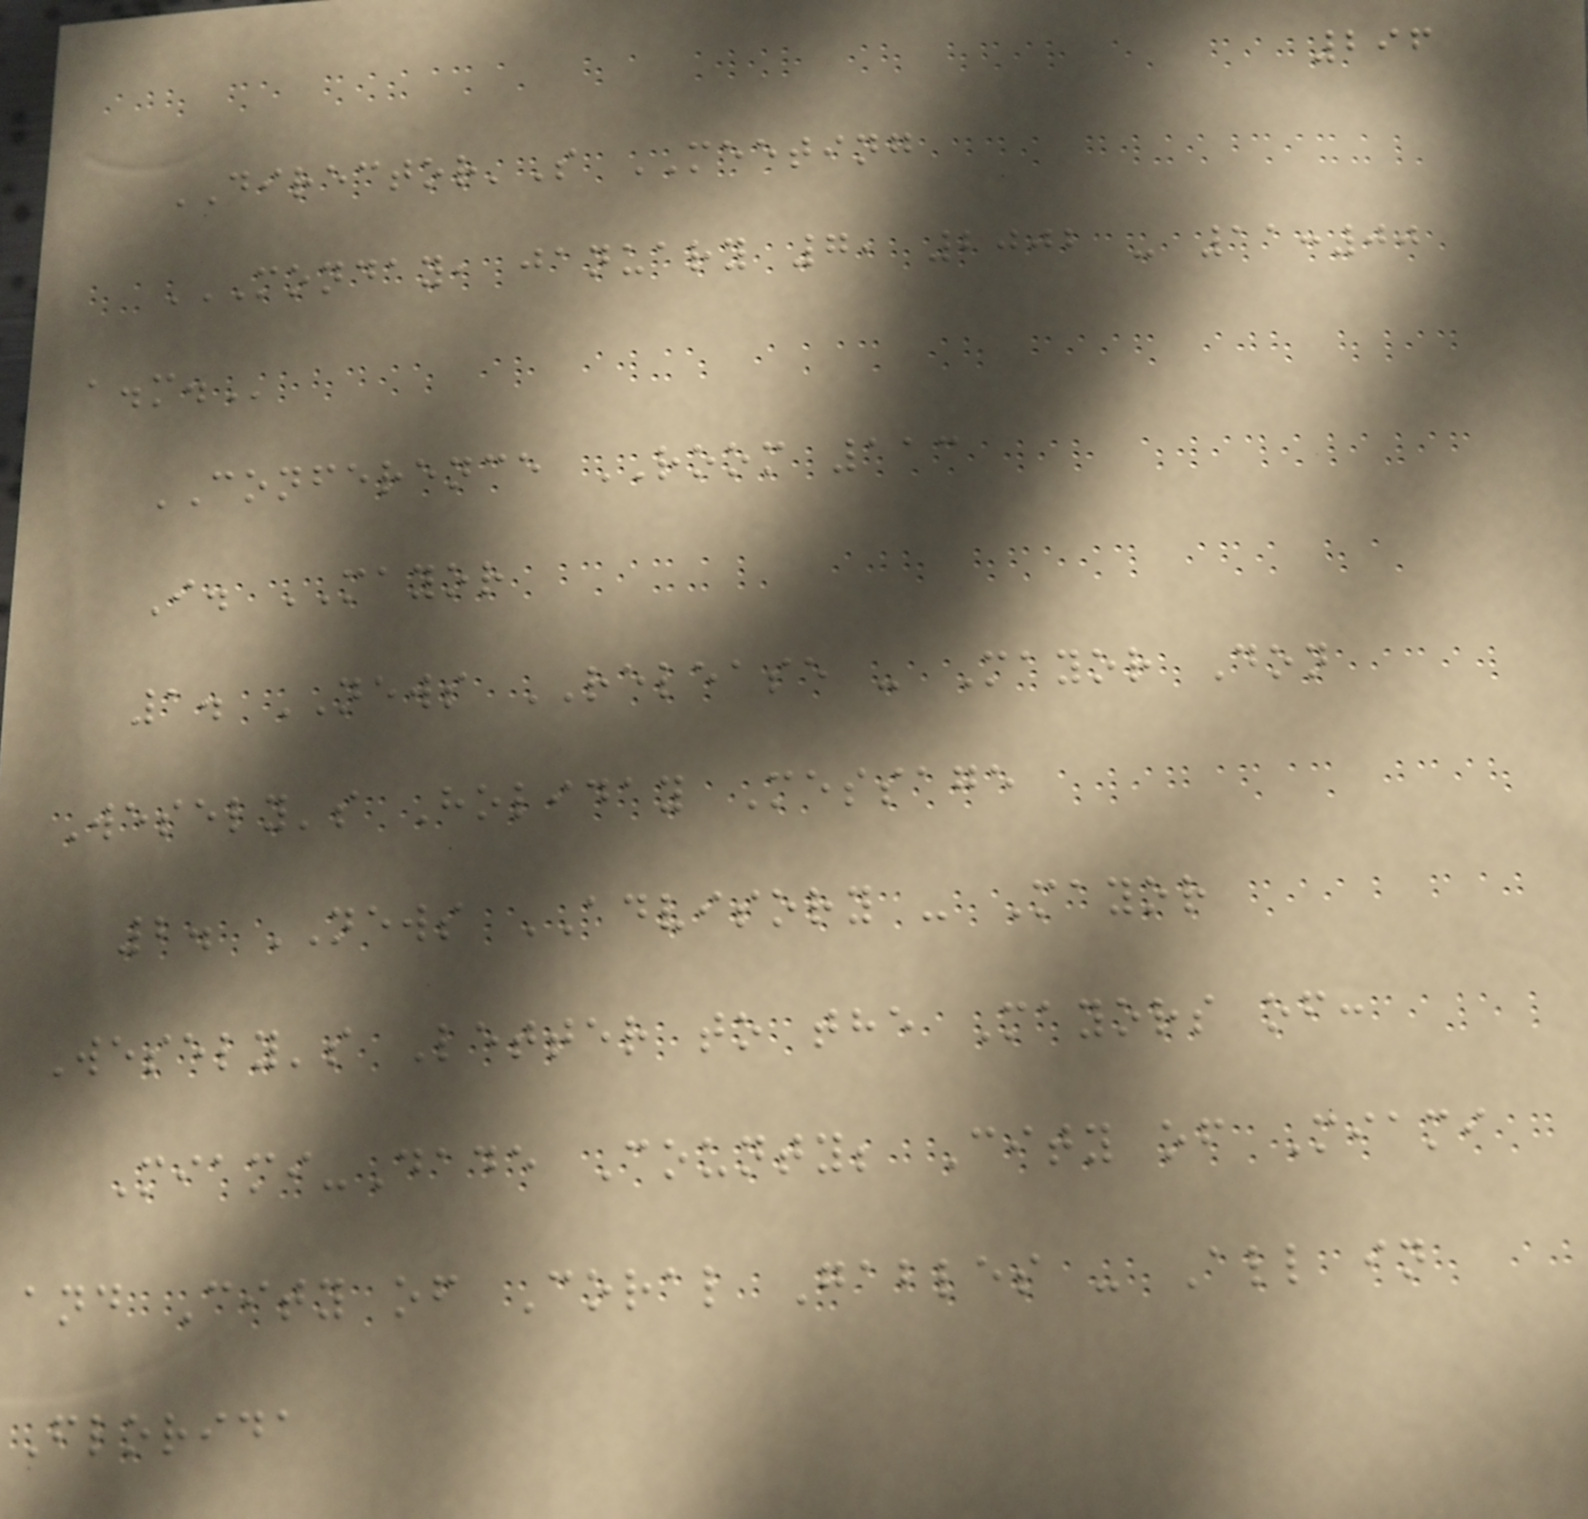296
DIRECTOR'S MEETING
MONDAY, JANUARY 7, 2002 - 11:00
A.M.
CONFERENCE ROOM 113
I. MAYOR
1. NEWS RELEASE - Mayor Don
Wesely's Holiday Message
2. NEWS ADVISORY - Mayor
Wesely's Letter to the Mayors of:
Miami-Dade County; City of Miami
and City of Coral Gables - All in
Florida
